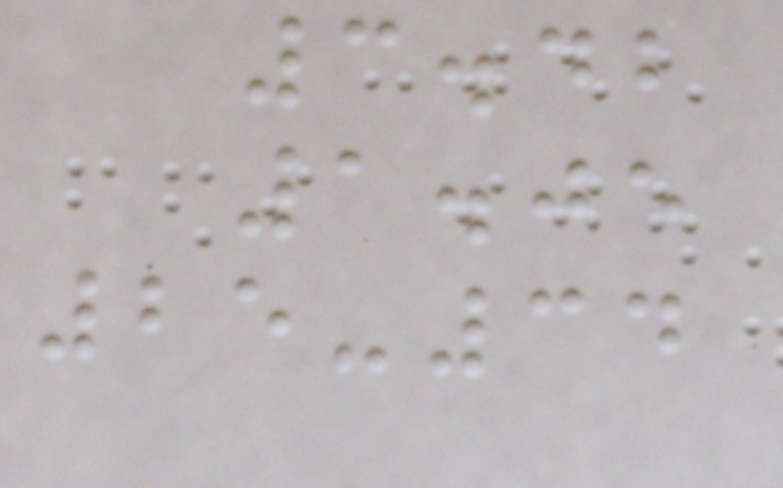3.42
1.05
25-34
